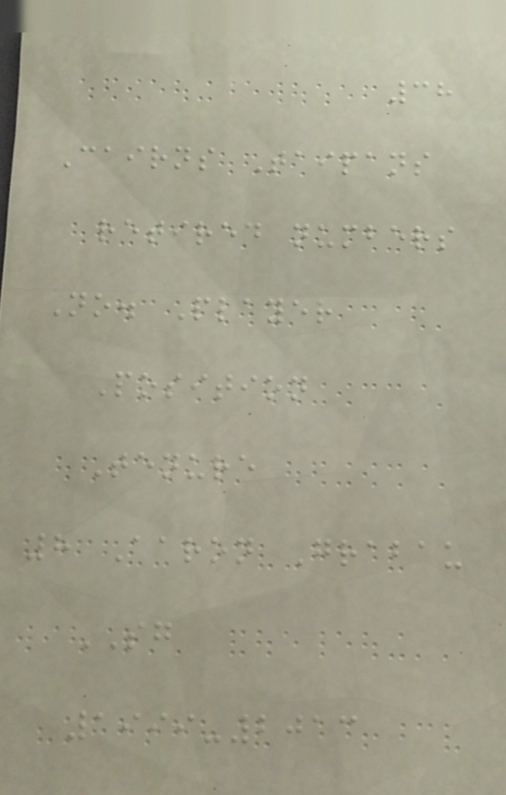38
Cairns Taipans
retired numbers
No. Player
Position
Tenure
8 Aaron Grabau
SG
1999-2013
